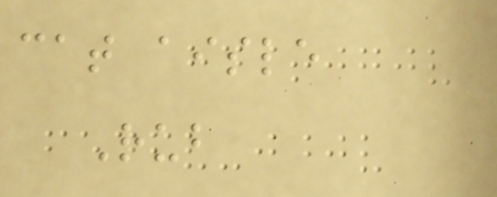cat aisle
Rub
